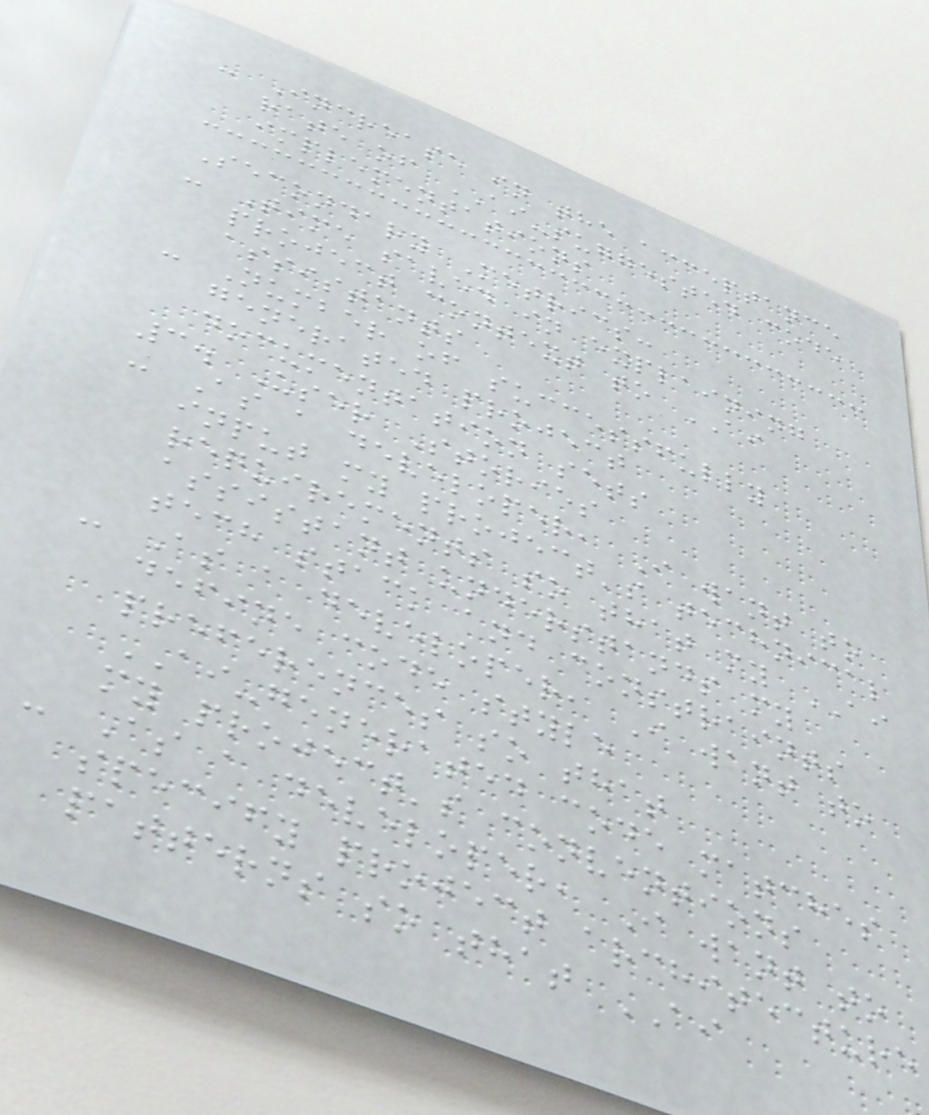- Increase in the acceptance
rate of AI-suggested code
implementations
Secondary Metrics:
- Time saved in explaining
project context to AI
assistants
- Number of successfully
generated project
documentation sets
3. User Stories
- As a developer, I want to
input my project's technical
requirements so that my AI
assistant understands my
tech stack and constraints
- As a developer, I want to
define code style
preferences so that
AI-generated code matches
my project's conventions
- As a developer, I want to
specify project architecture
patterns so that AI
